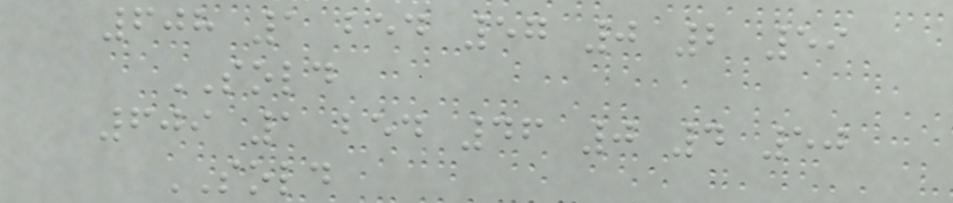608 1 bed 57 0 2 59
SOLD
609 1 bed 46 0 4 50
SOLD
